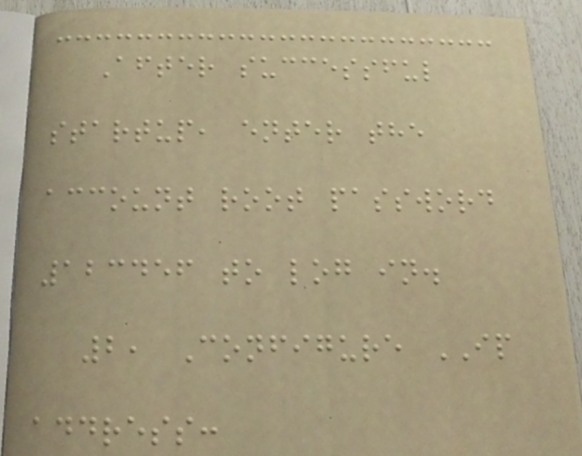After successful
startup, enter the
account root password
123456 to log in.
2, Configure IP
address:
